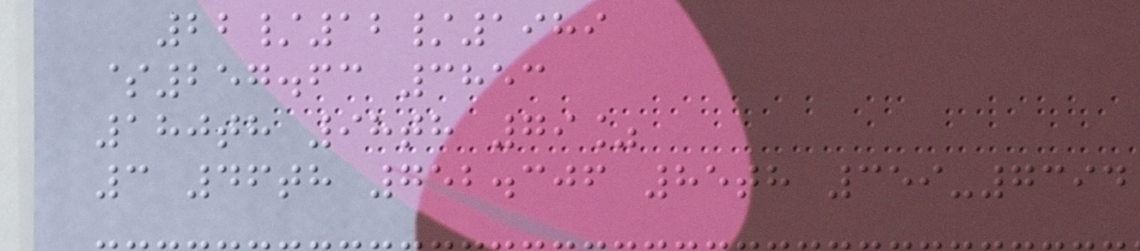22/12/1989
$257.63 3853
180th 98th 79%
3 46th 752.306 85th 359-7394
